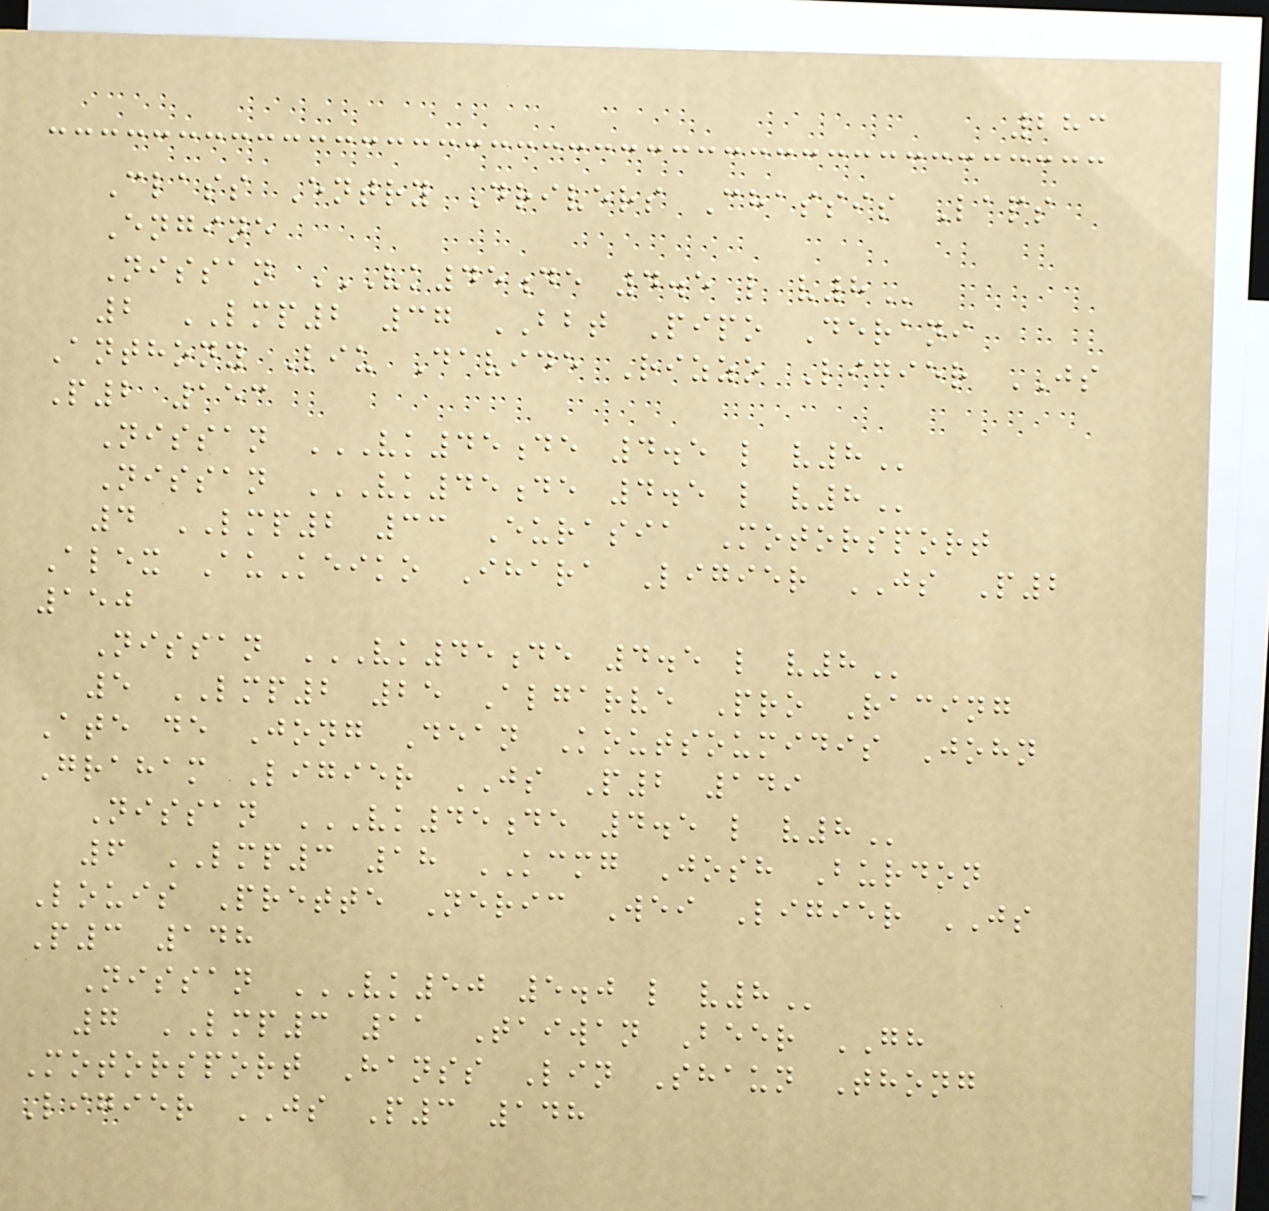283
Class Entry Drivers Chassis Laps
Engine
Nissan VK45DE 4.5 L V8
2 LMP2 37 BBT Pipo Derani
Anthony Liu Davide Rizzo Ligier JS
P2 153
Nissan VK45DE 4.5 L V8
Nissan VK45DE 4.5 L V8
4 LMP2 33 Eurasia Motorsport
Alex AuKeiko Ihara Ligier JS P2
150
Nissan VK45DE 4.5 L V8
5 LMP2 25 Algarve Pro Racing
Ate de Jong Dean Koutsoumidis John
Graham Ligier JS P2 149
Nissan VK45DE 4.5 L V8
6 LMP3 18 KCMG Josh Burdon
Louis Prette Neric Wei Ligier JS
P3 148
Nissan VK50 5.0 L V8
7 LMP3 11 Taiwan Beer GH
Motorsport Hanss Lin Shaun Thong
Ligier JS P3 148
